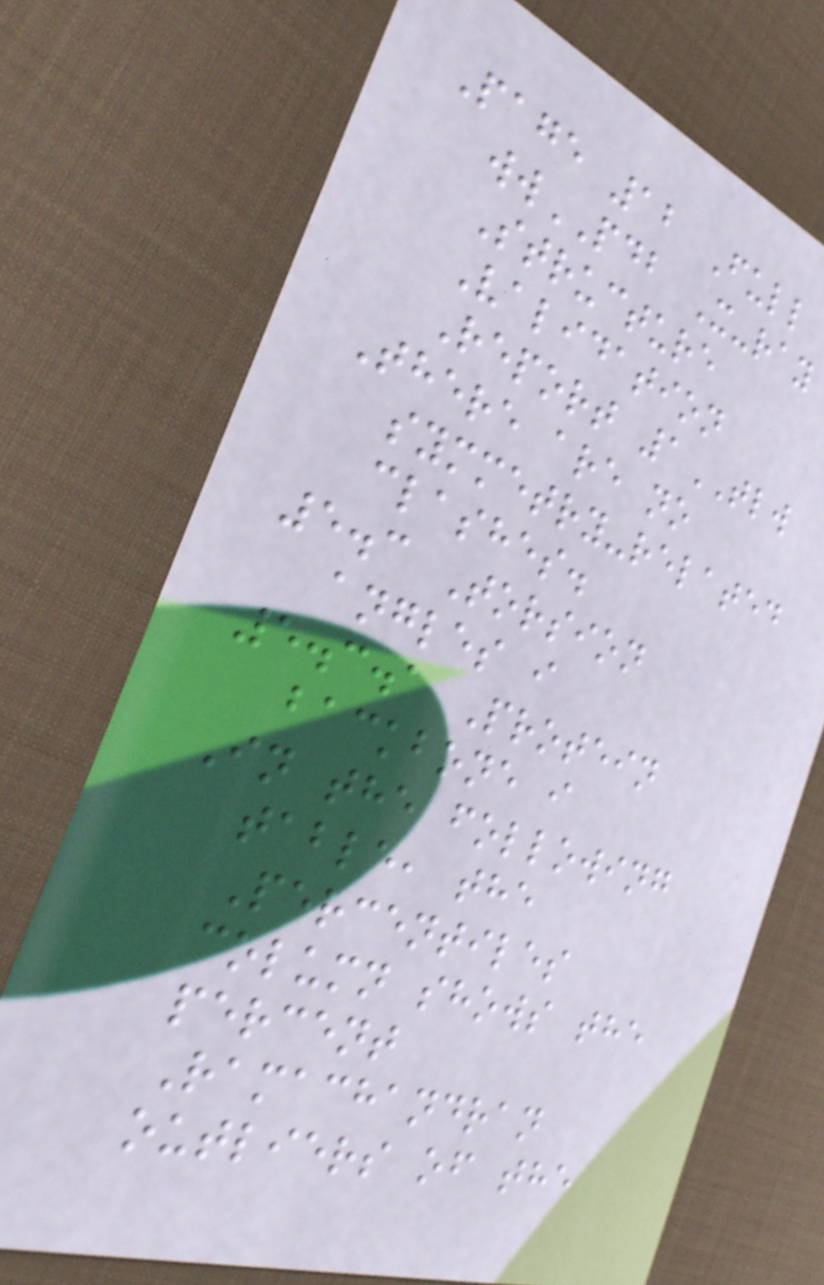Page 12 Full
wwPDB X-ray
Structure
Validation
Report 1TLW
There are no
symmetry-related
clashes.
5.3 Torsion
angles i
5.3.1 Protein
backbone i
In the following
table, the
Percentiles
column shows the
percent
Ramachandran
outliers of the
